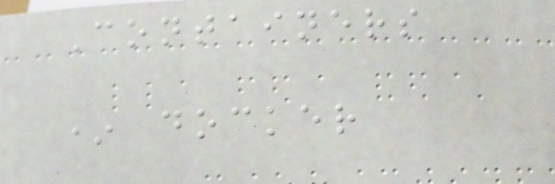Containers
* docker
